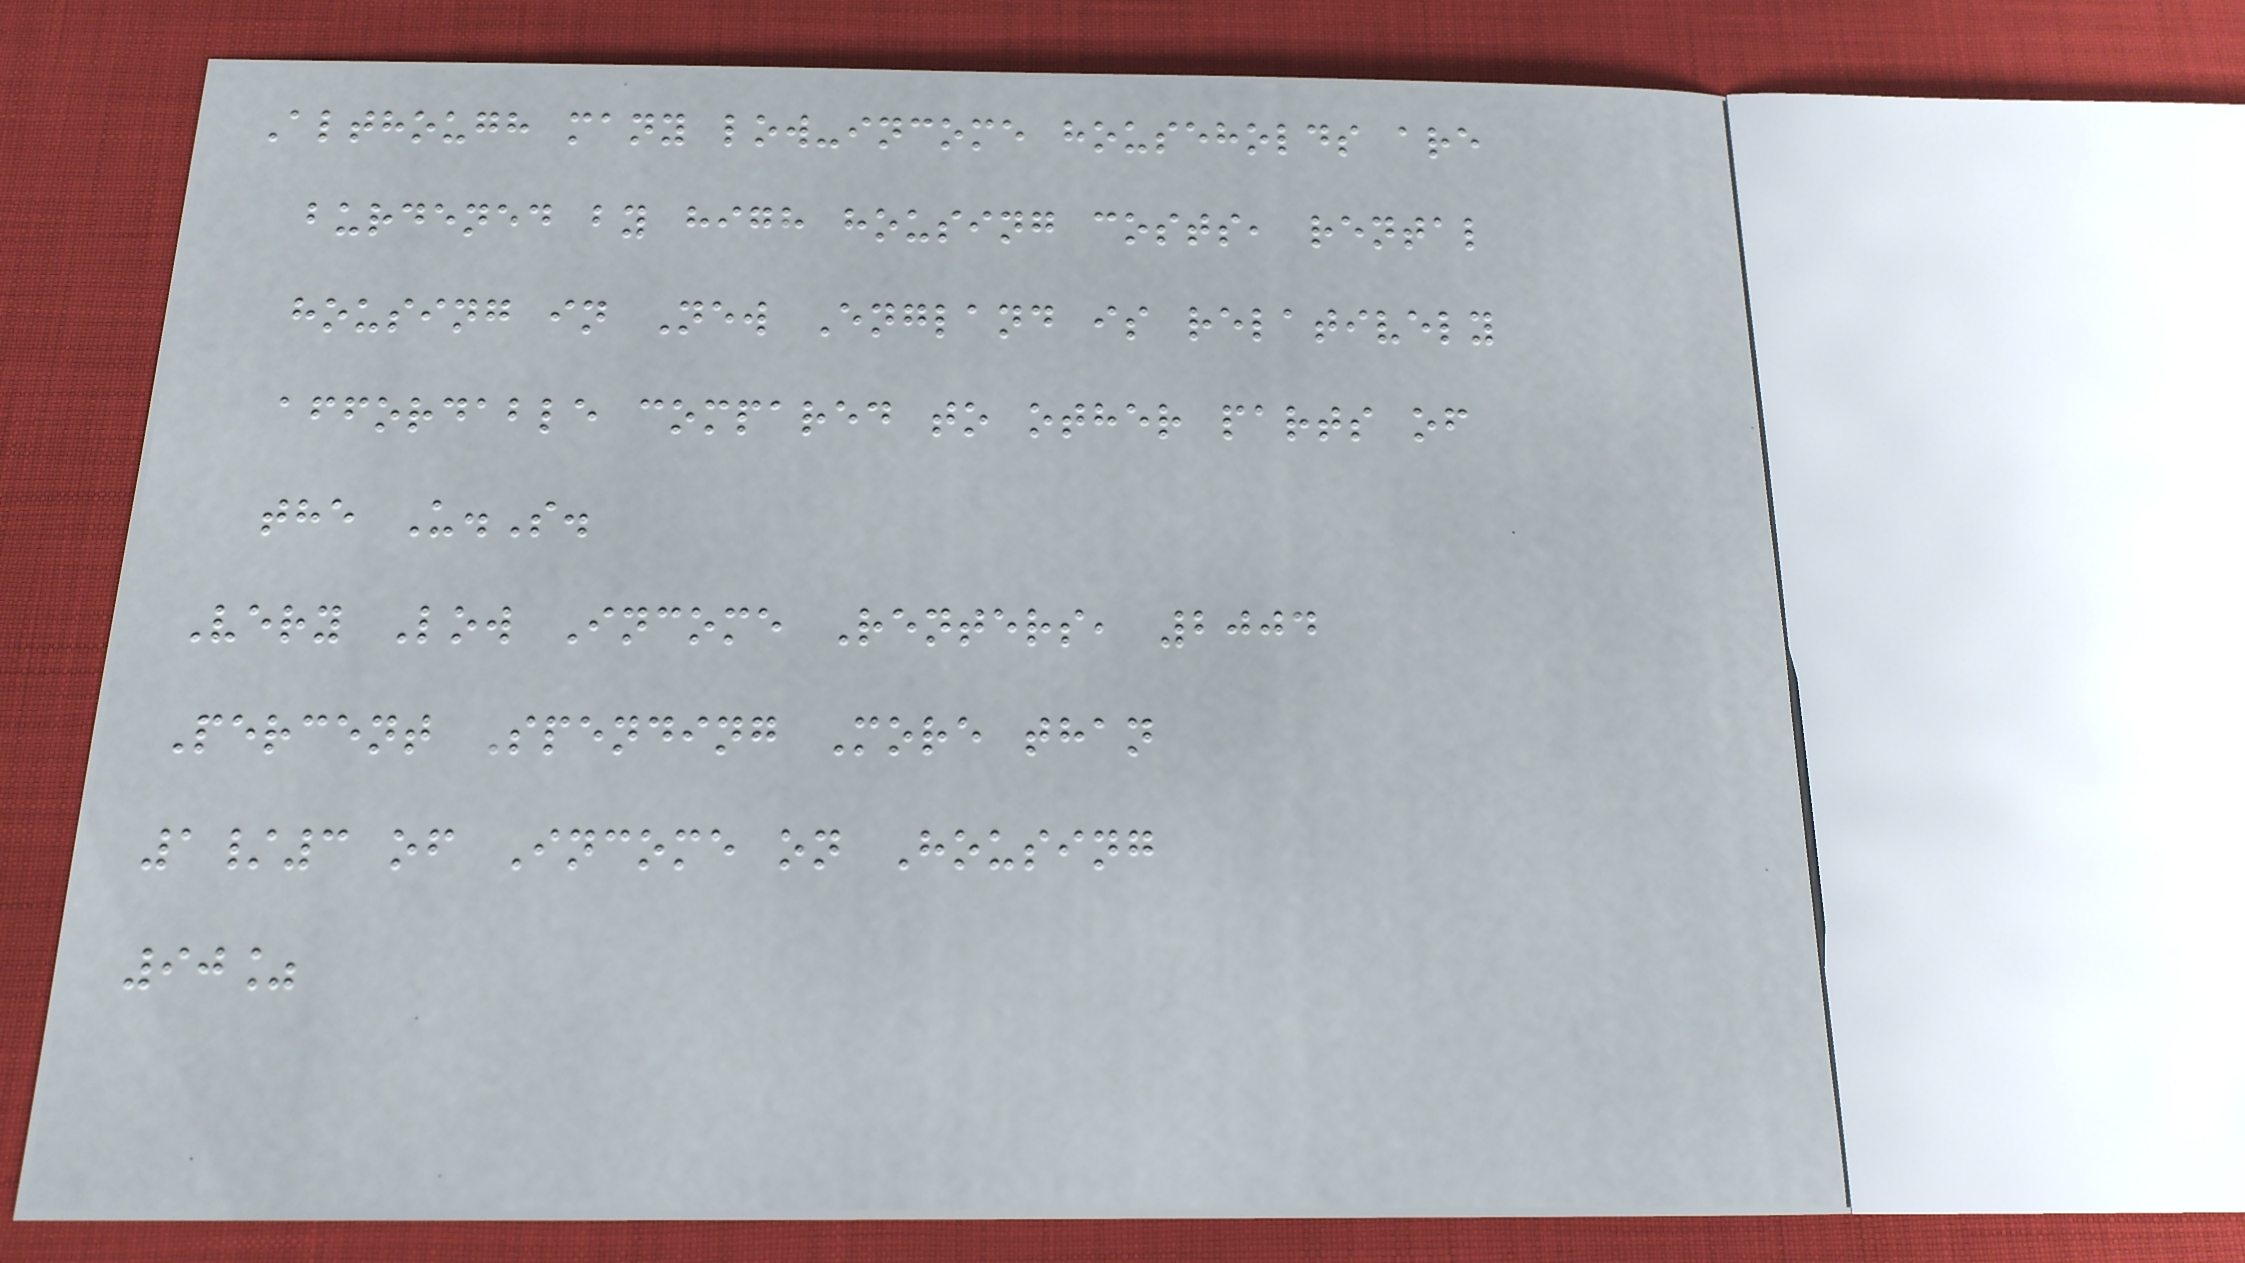Although many low-income households are
burdened by high housing costs, rental
housing in New England is relatively
affordable compared to other parts of
the U.S.
Very Low Income Renters, 2004
Percent Spending More than
1/3 of Income on Housing
90%
